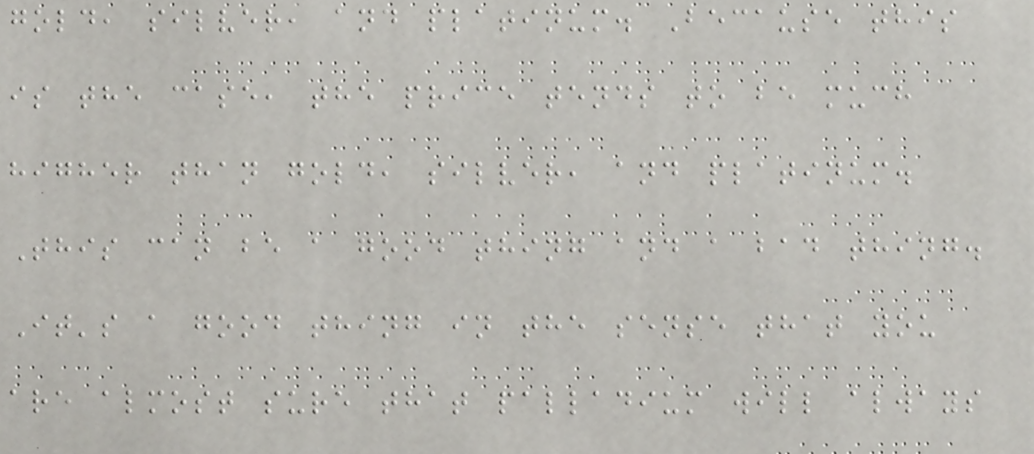gold, silver, and platinum. Because this
is the case, the price tends to be much
higher than gold, silver, and platinum.
This can be a good thing and a bad thing.
It's a good thing in the sense that you
are almost sure that palladium will always
